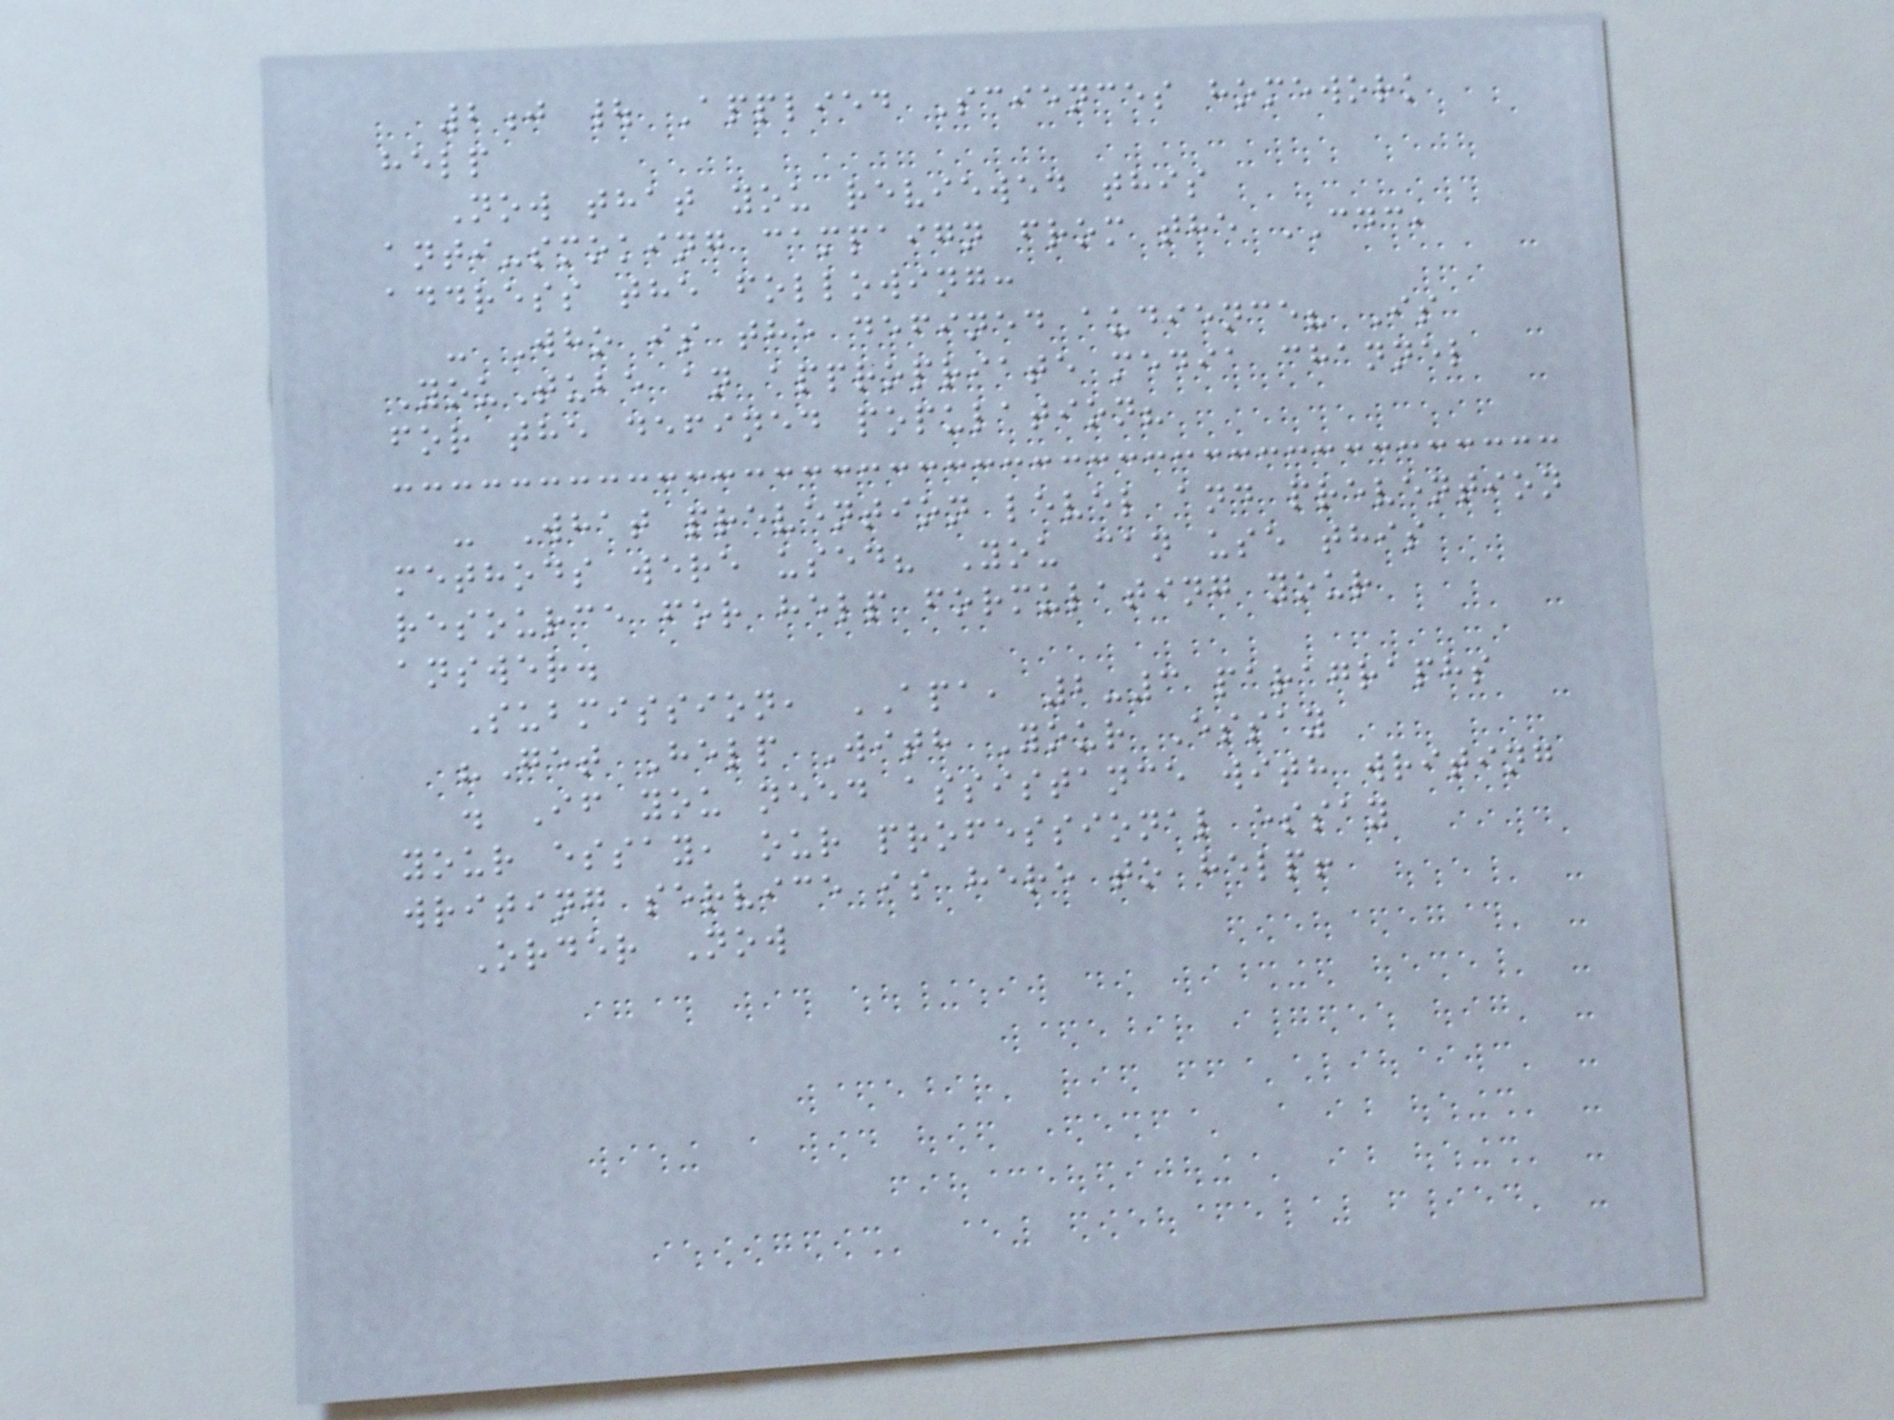2j | Applied Sciences homework
help
Now that you reviewed this
anti-smoking campaign from the CDC,
address the following:
- Who is the defined audience? Is
YouTube an appropriate media channel
for the defined population?
- What prevention level and prevention
methods were used? You can use this
resource for help formulating your
answer.
Submission, APA, 2-3 paragraphs
"Get Help With Your Essay
. If you need assistance with writing
your essay, our professional essay
writing service is here to help!
Order Now
